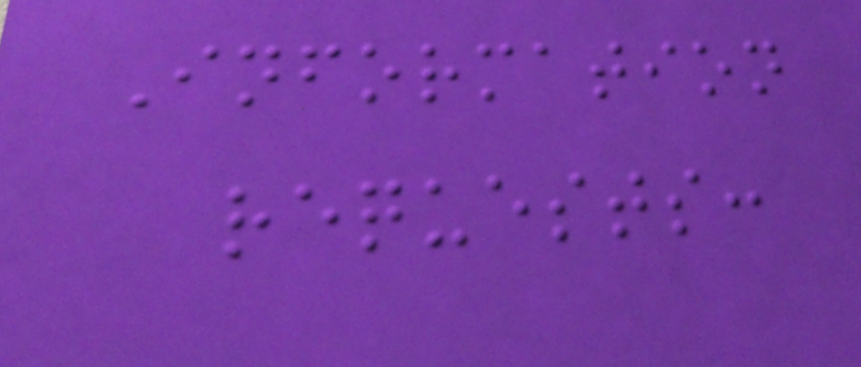Information
requests:
